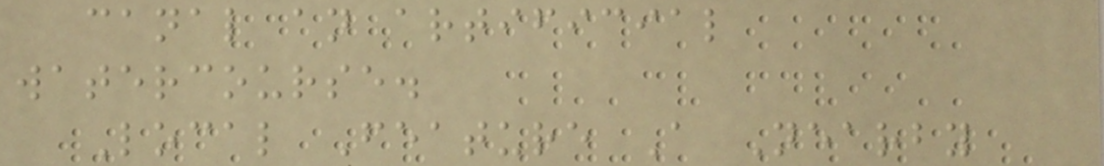canal an artificial
watercourse.
Local Feature A Nearby
